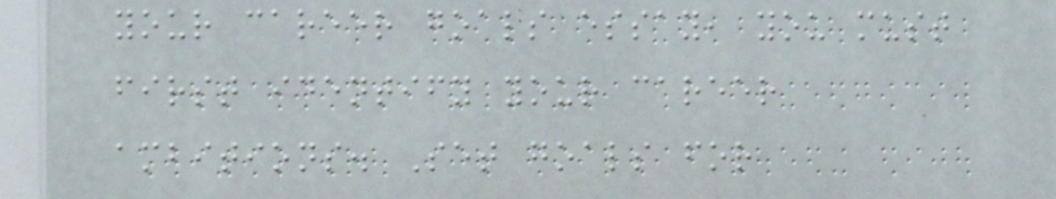your career goals essay, you must
first identify your career
ambitions. Set goals for
